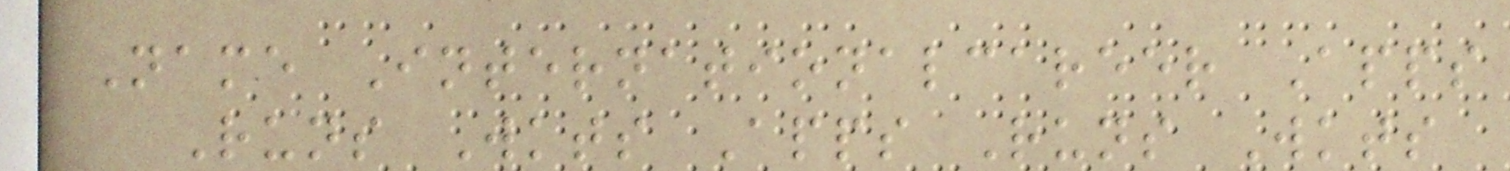Name Internationalcareer Apps
Runs Wkts Apps Runs Wkts
